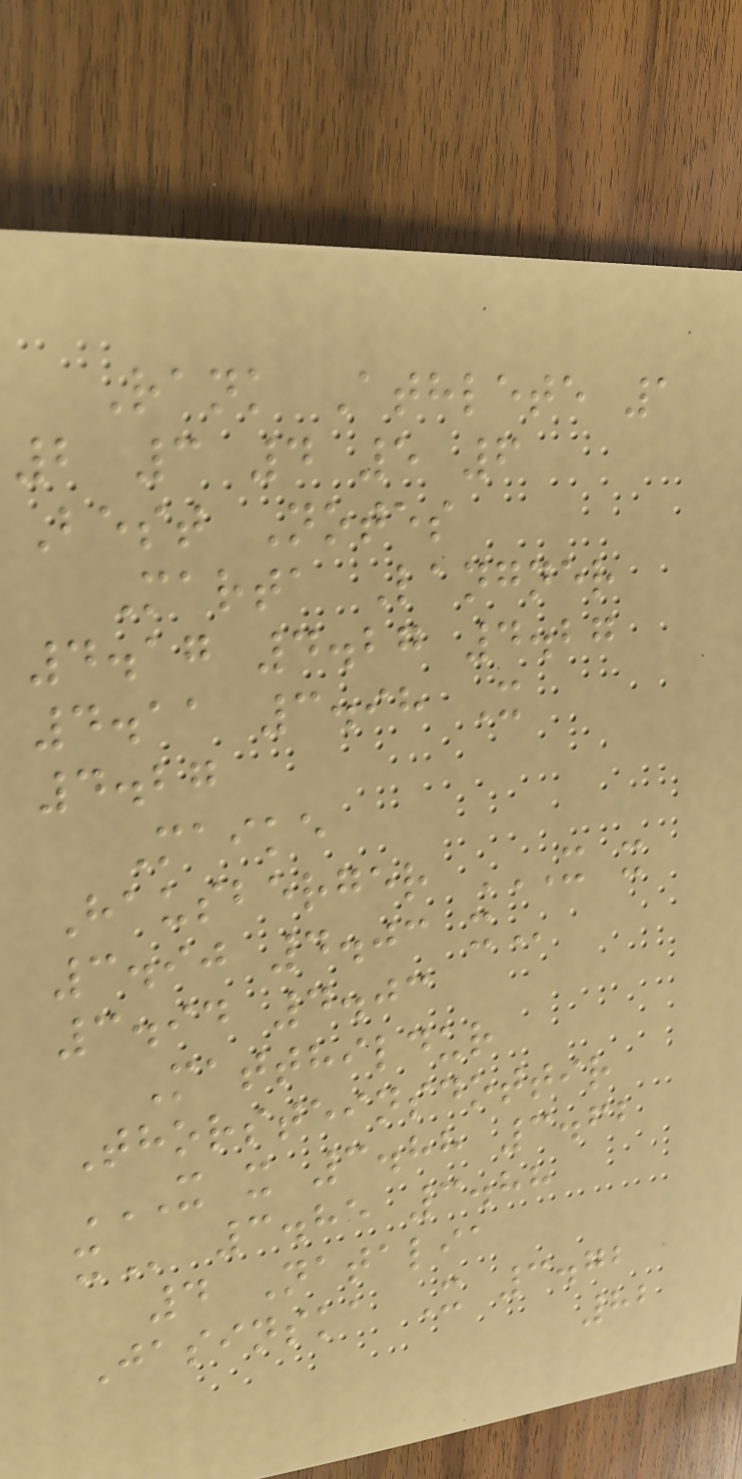Rank Athlete 1
2 3 4 5 6
Best Notes
Marta Langner
4.17 4.27 4.27
4.11 3.98 X
4.27
Maike
Hausberger X X
3.90 4.03 X
3.94 4.03
Matthildur
Thorsteinsdottir
X X 3.88 3.62
X 3.85 3.88
4 Natalia
Jasinska X 3.72
82
